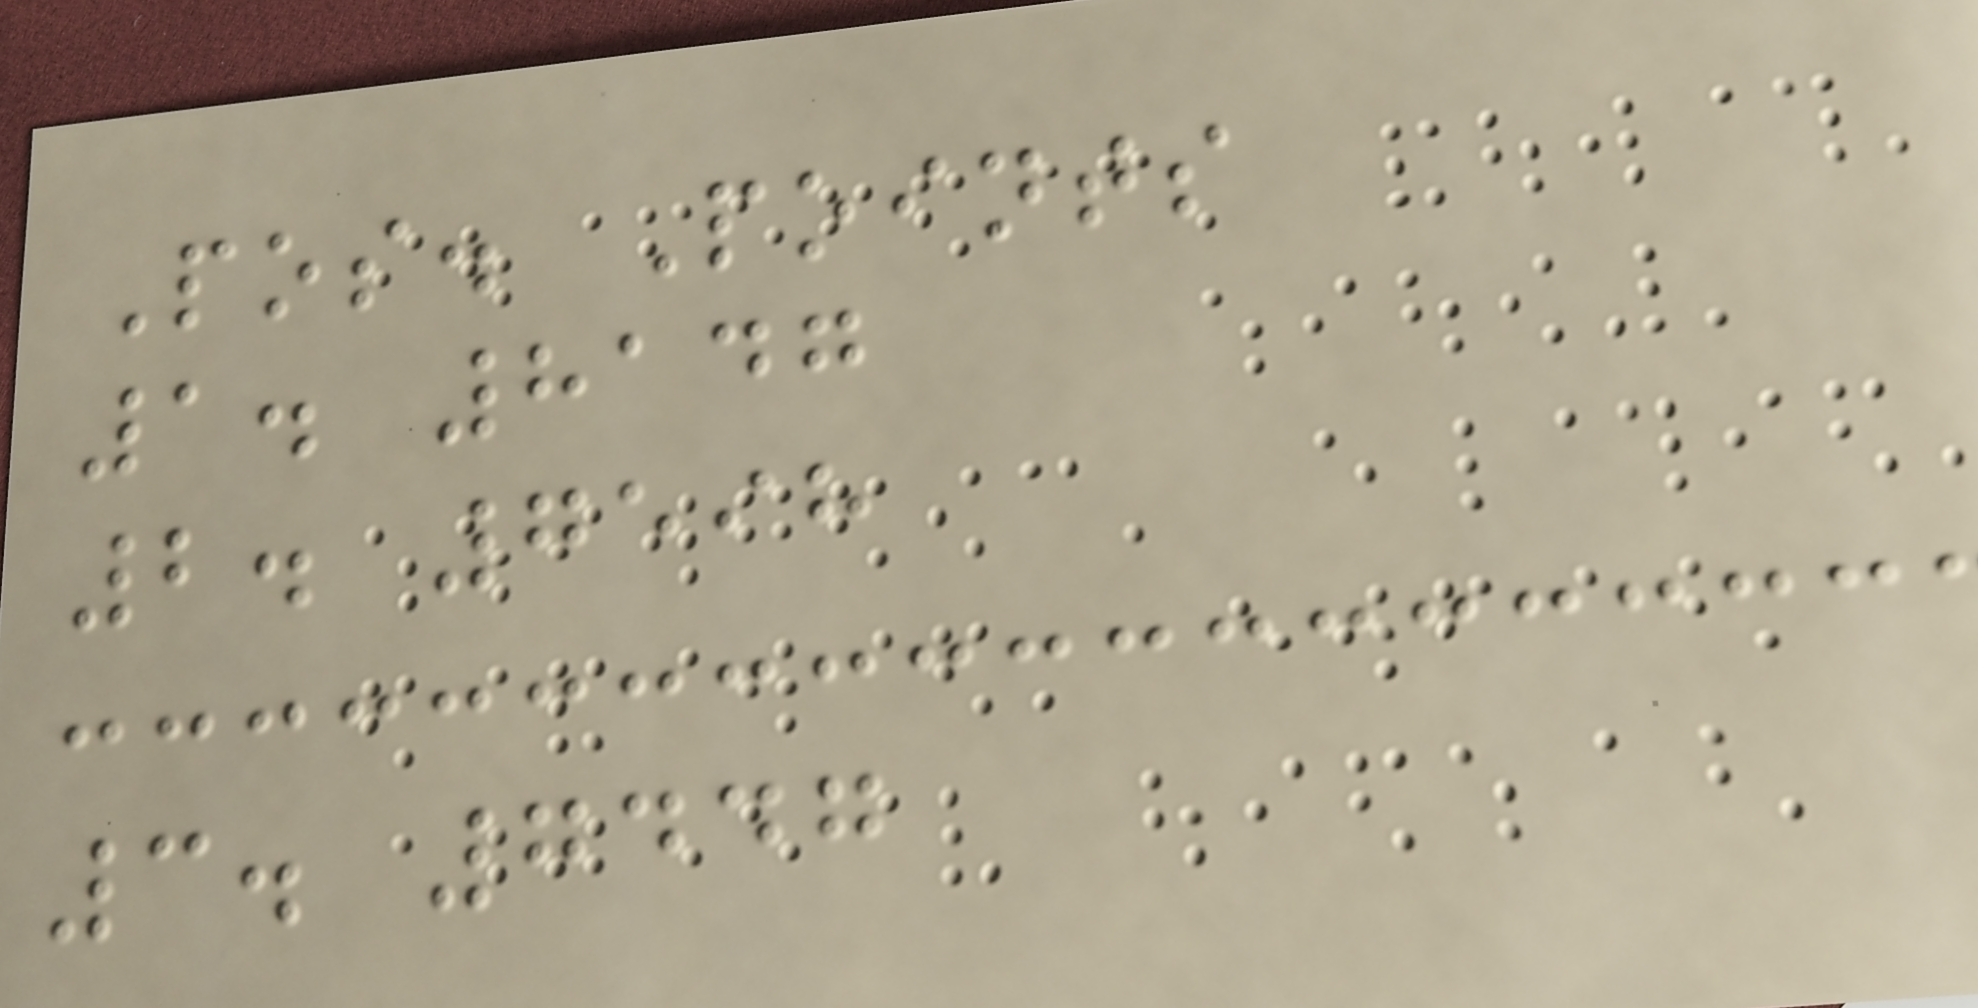Pos. Points
1. 8147
2. 7598
3. 7447
